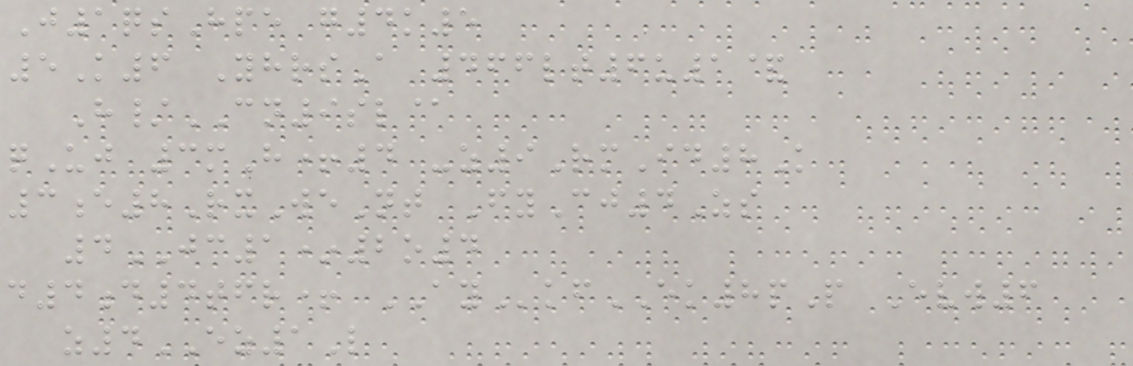J1qsHpe g4k5
5K6 YhrsA 466lt6u1&
H/CN9sl@
qUj 3mH+4 -z9RmId8K
3e8RxWeNt FyCj4Zs
4JC1*2o4
d4d4tfr+ AYkfEK8pP Evw6
z4EZ1L
